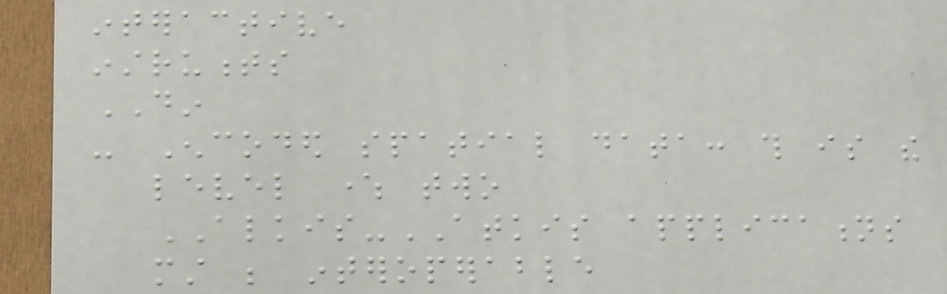interactive
instruments
DIN
- Encoded spatial data: this is the
level where two
ALKIS-ATKIS applications
must be interoperable
